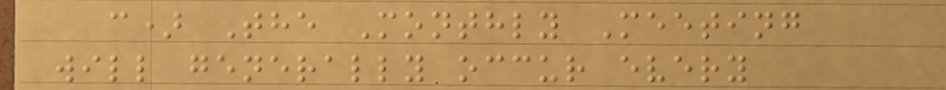c) The Monthly Meeting
will generally occur every
